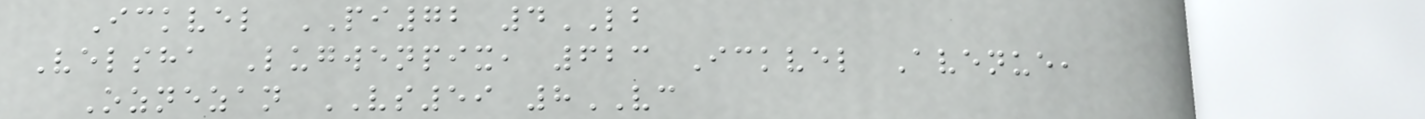Ickvel PI72 4LB
Velsha Lugwenpix, 623 Ickvel Avenue,
Oznezan VS59 8VC
